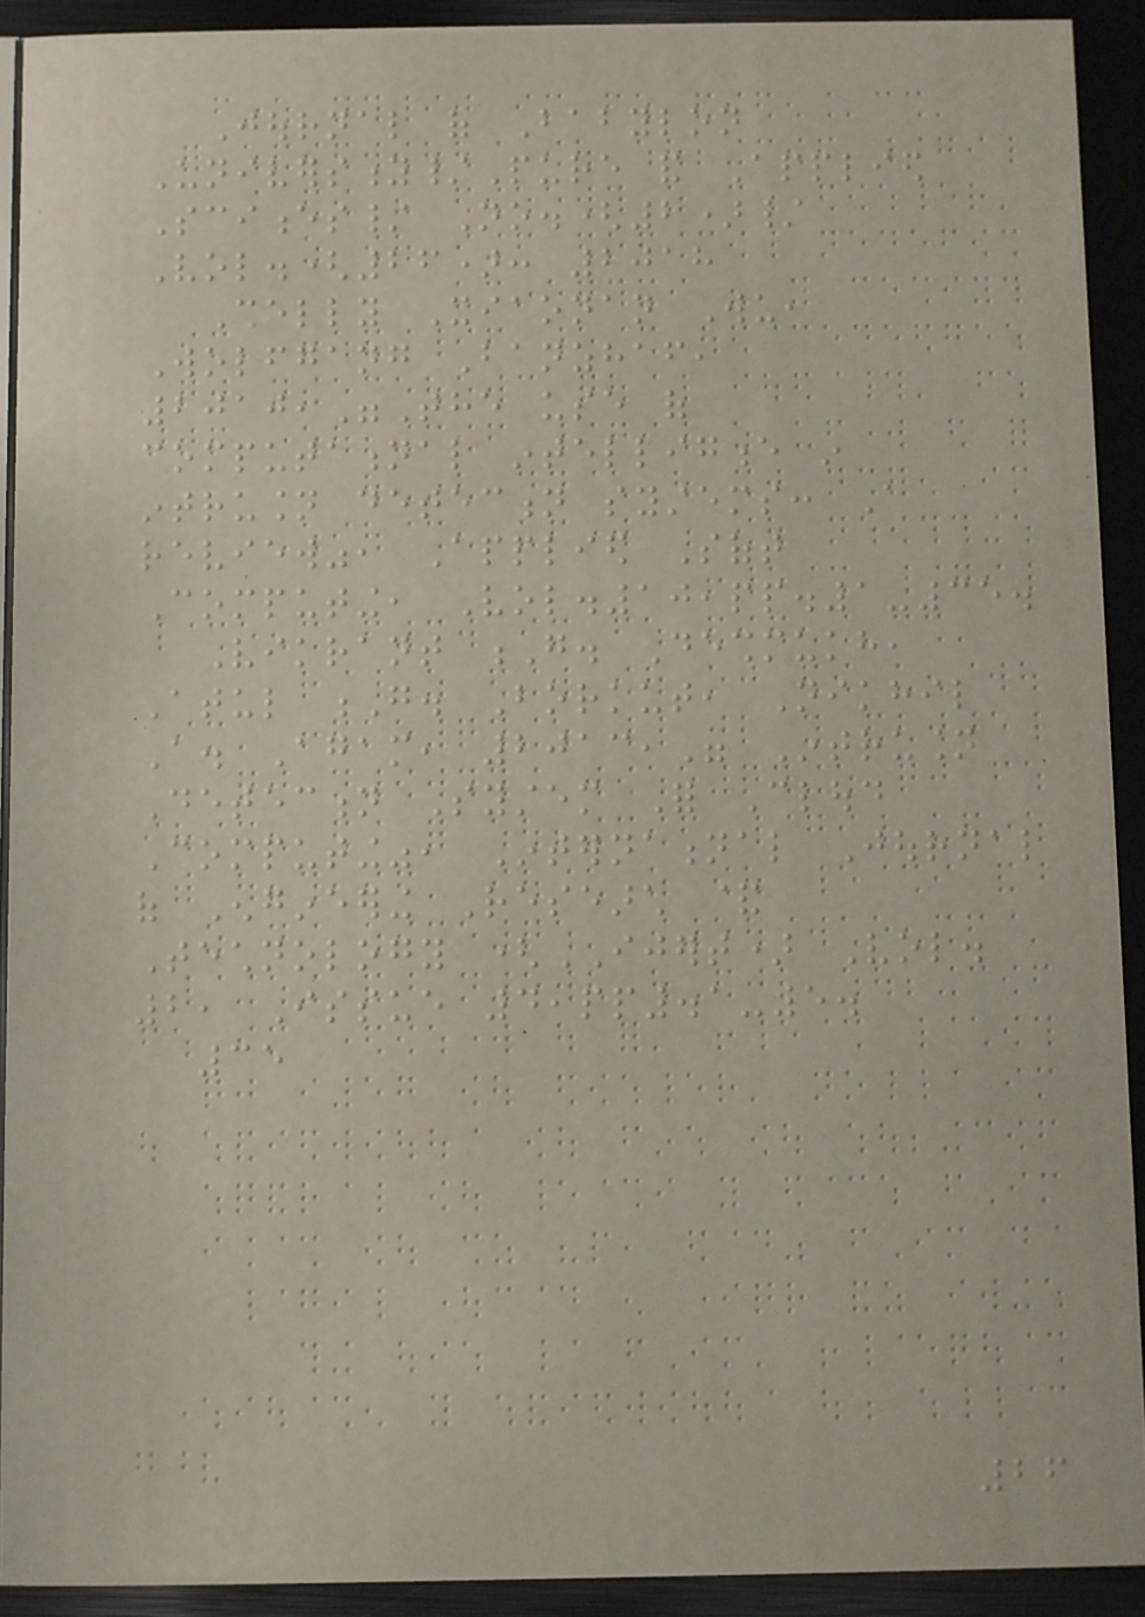Journal of Babylon
University/Pure and Applied
Sciences/ No.(2)/
Vol.(26): 2018
Shelly Xiaonan Wu,
Wolfgang Banzhaf,
2010,"The use of
computational intelligence in
intrusion detection systems: A
review", Applied Soft
Computing, Vol.10,pp.1-35.
Vikrant G. Deshmukh,
Atul G. Borkut, Nikhil
A. Agam, 2013," Intrusion
Detection System For Cloud
Computing", International Journal
of Engineering Research &
Technology (IJERT) Vol.
2, Issue 4,pp.1-5.
35
26
